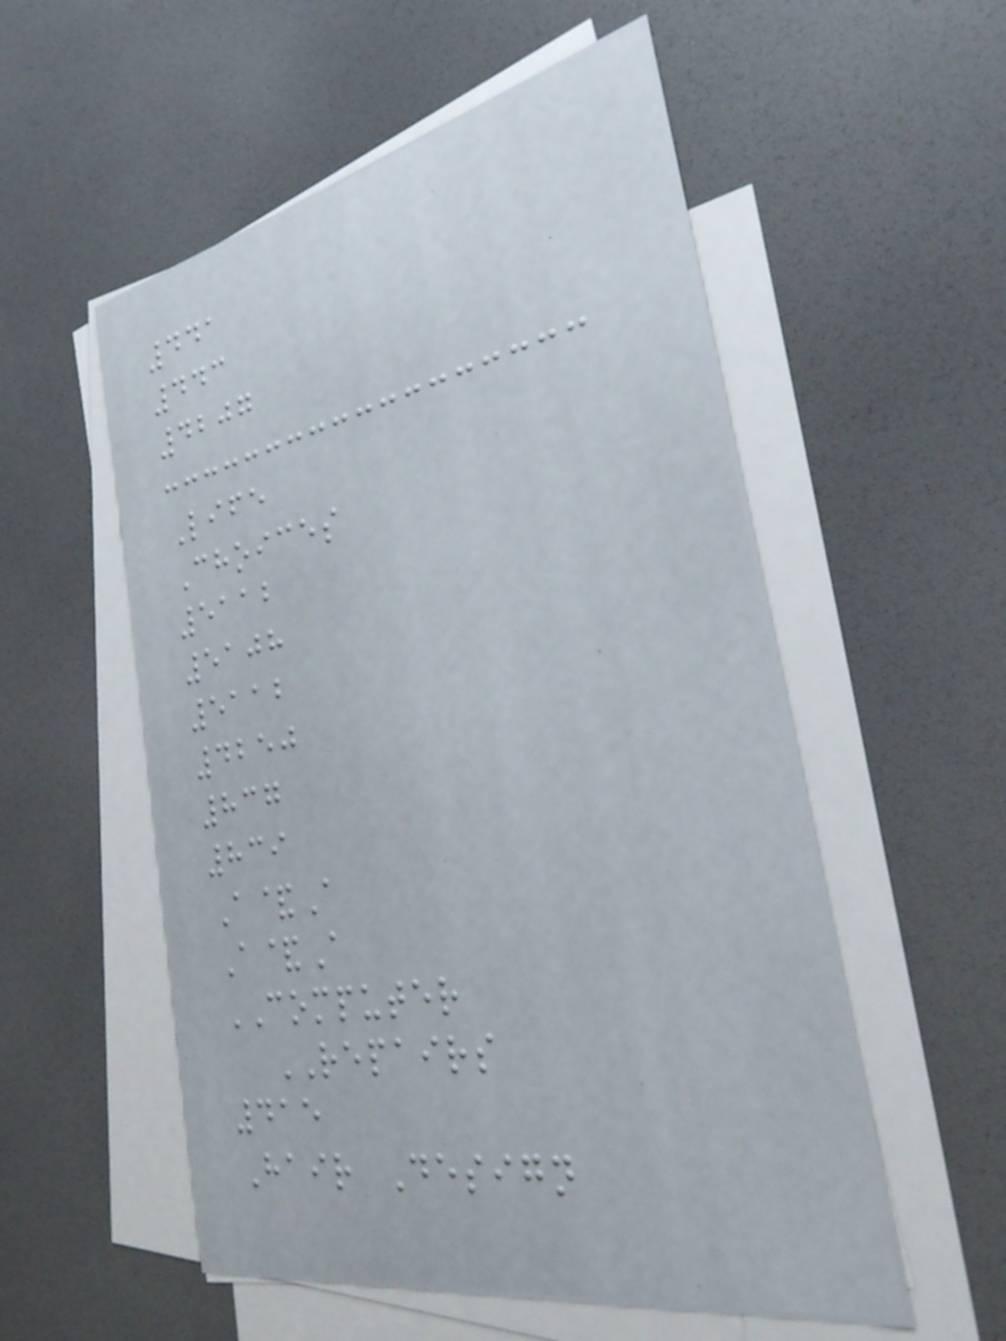441
443
4207
Life
Choices
5112
5108
5112
4250
837
839
A&A
A&A
COMPUTER
REPAIRS
415
Hair Design
